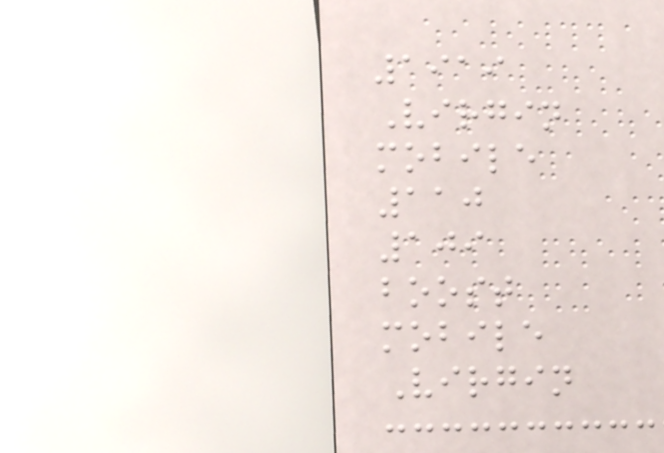1919
Virgin
mobile
110
109
boost
mobile
Virgin
